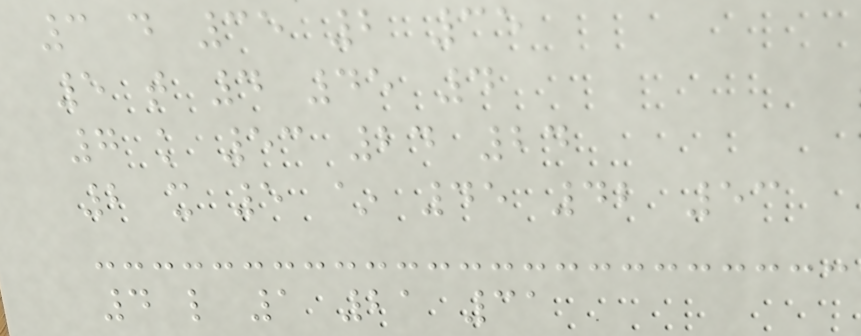3 d 35 2 35
5 t 4 45 4
7 k 53 24 24
2 x 5 ~ 45 42 53
4 l 1 21 31
